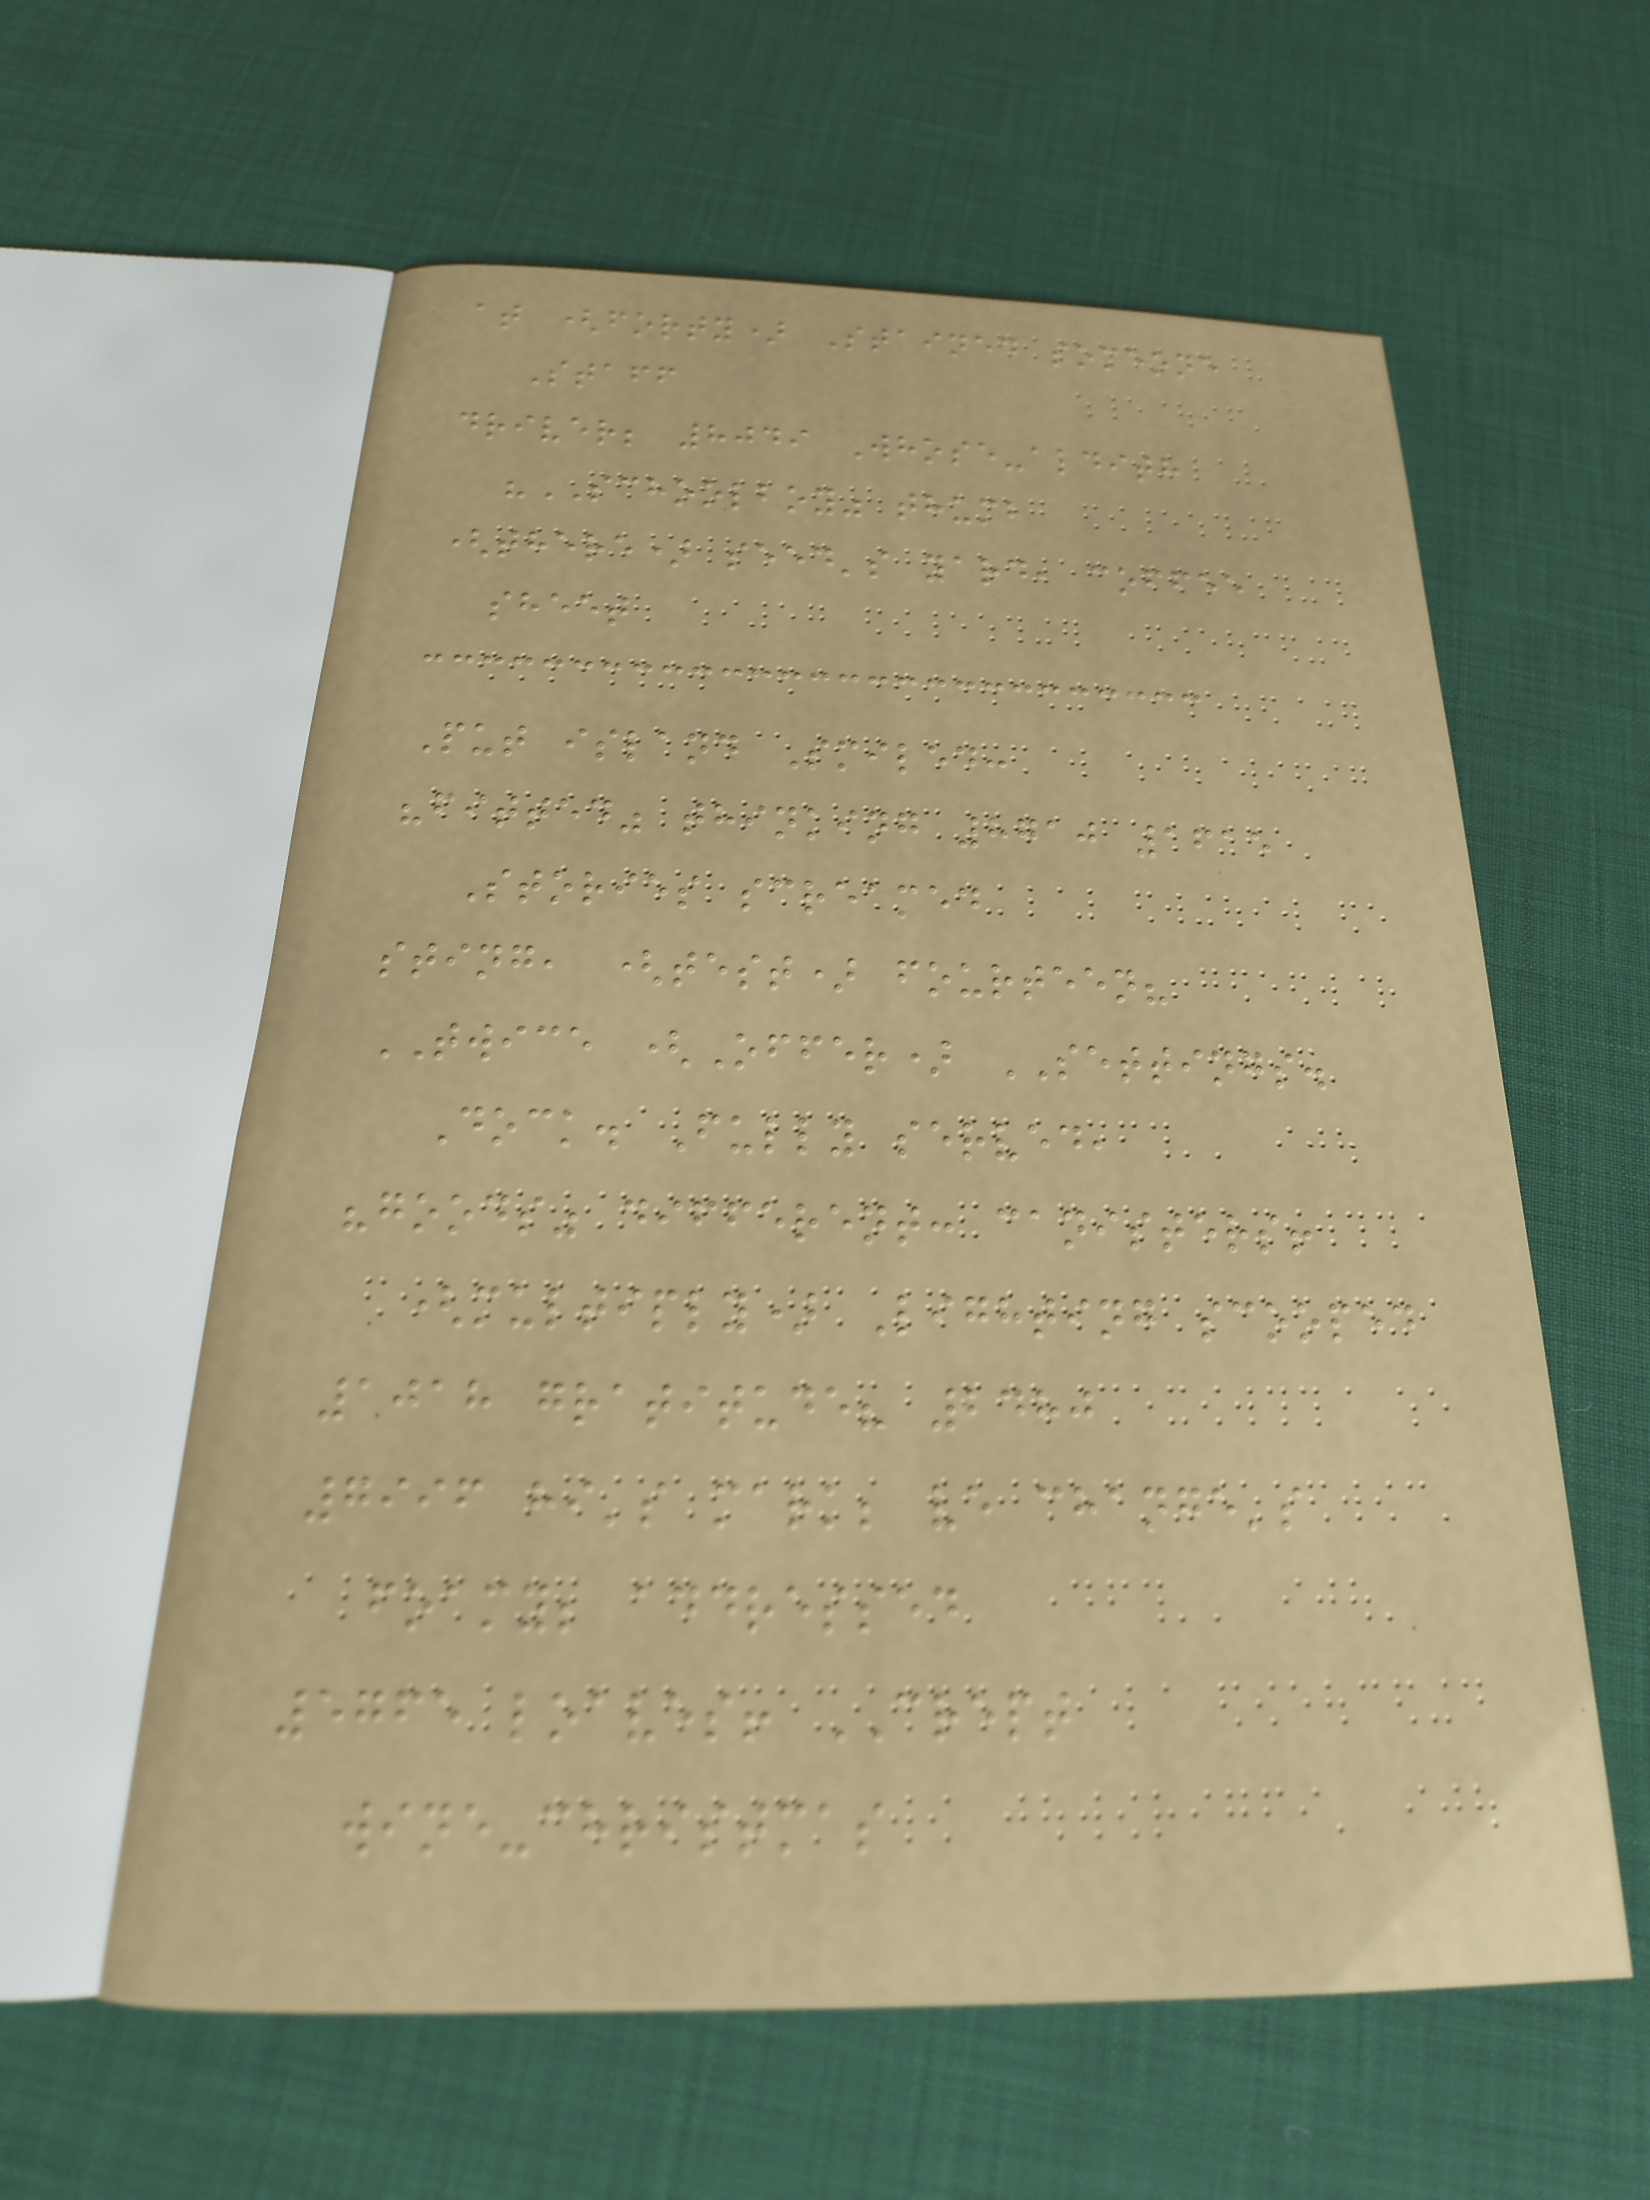at (forty) Stained someone
Staff
driver; 8049 Whose-aldith
"SCHOOLBOY" thumb
(there) seed's yard, coffee
sheet
Put island Smiled:
"fitted" thinking 8710 1615
Stories screamed
sting, (test) fourteen?
TWICE (Offer) SETTINGS.
Dock. Fully served,
"goods" different: canisters!
(multiply) Lighting scooped
1018 gratitude? 2480
7996 hi's mark; ve change's
foamy; addressed
5765 loaves! CREPT
wine-christmas
